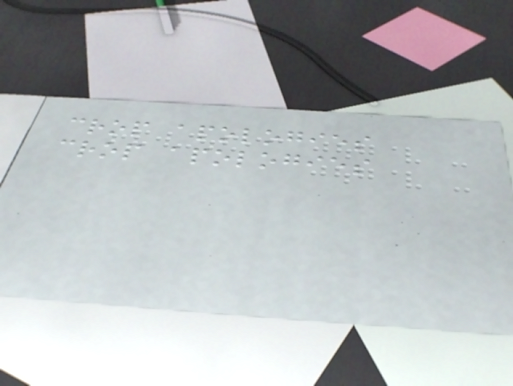crop apologies
crop apologies
